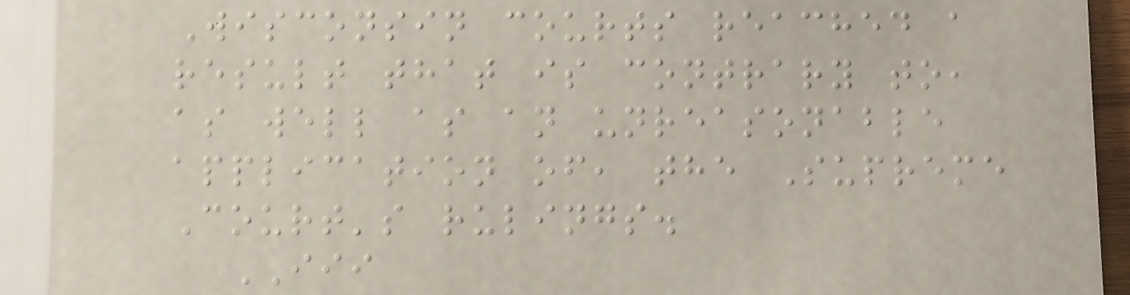Wisconsin courts reached a
result that is contrary to,
as well as an unreasonable
application of, the Supreme
Court's rulings.
III
